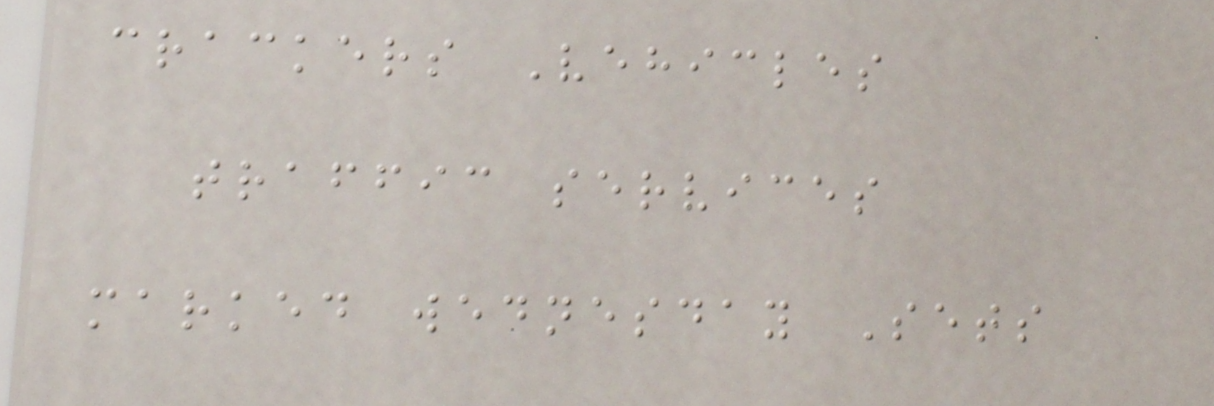crackers Vehicles
traffic services
marked wednesday Sets
